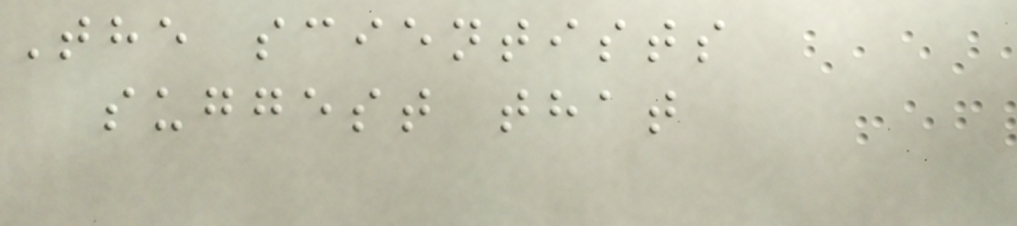The scientists
suggest that
